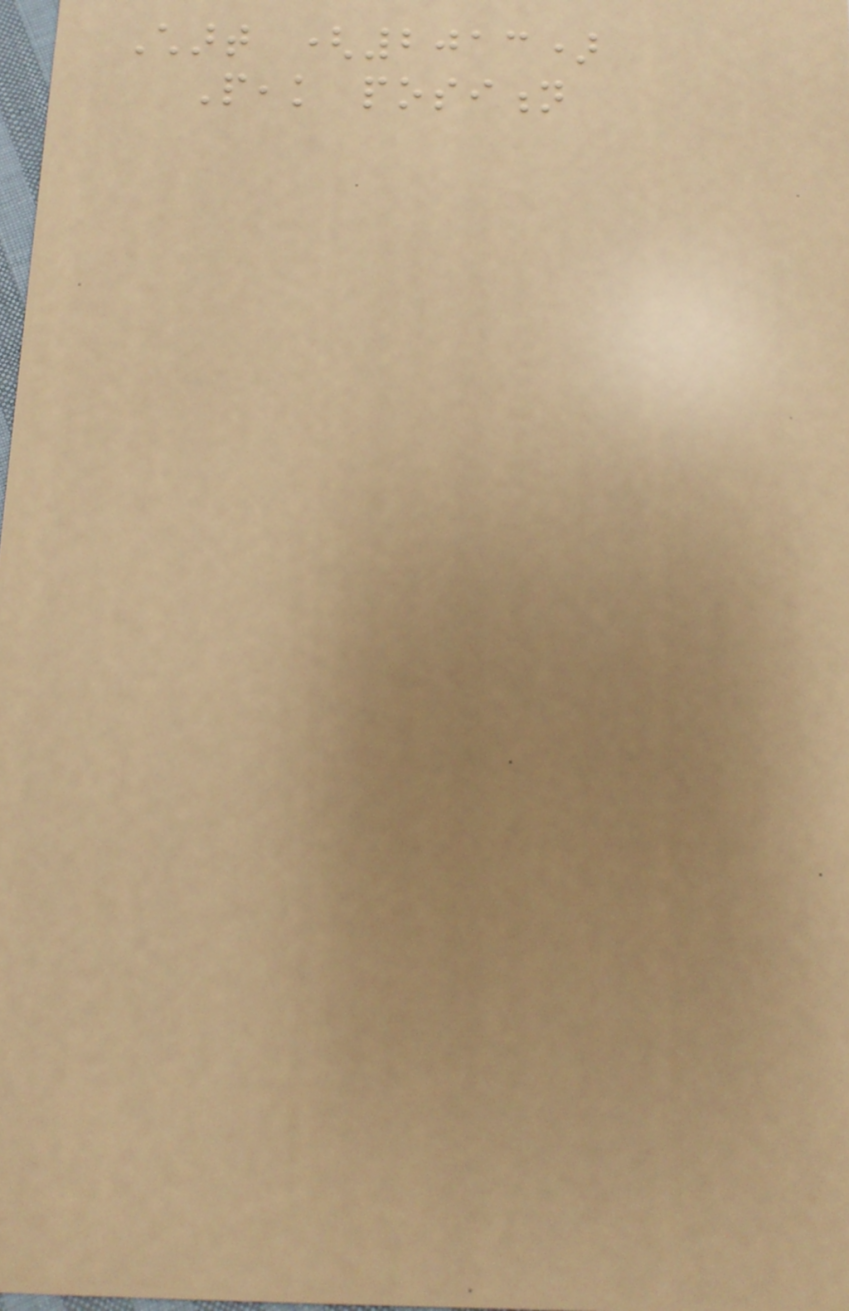Chart (2013)
Peak position
